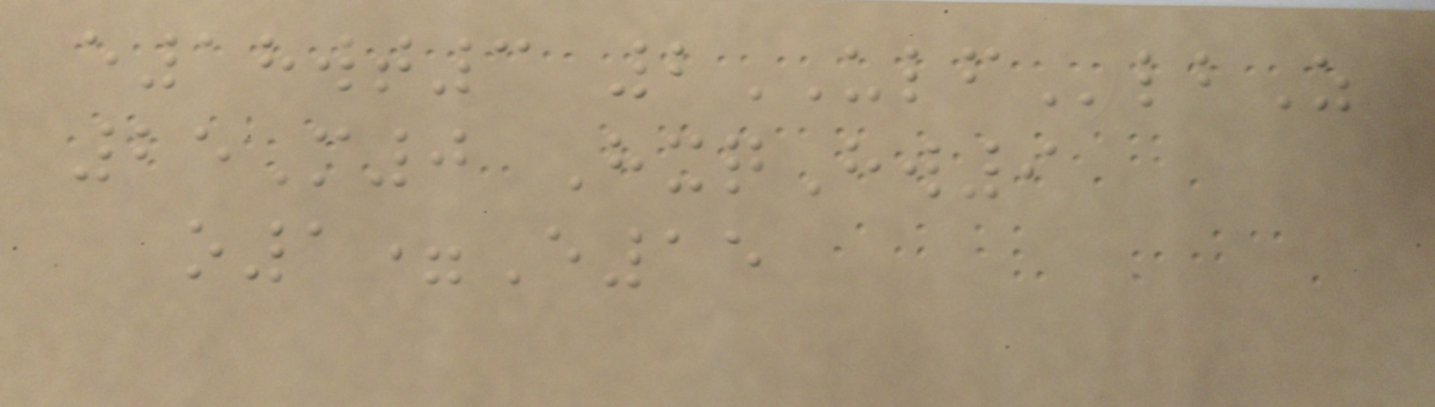e18wt3 2ULFlbZ
25M0 HxqHw9
o1=E15
